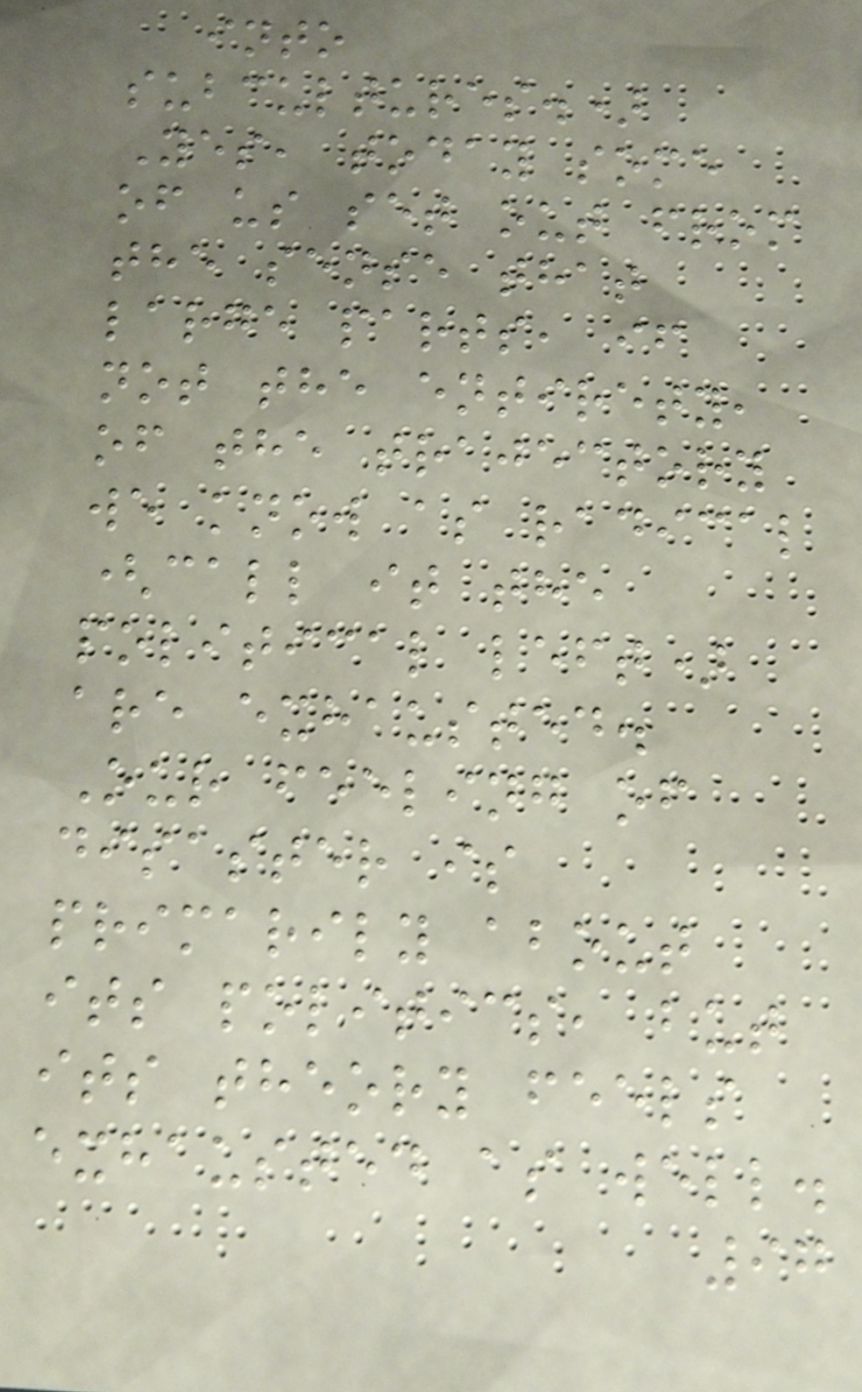into
subcultures.)
Yes, today some
of us set out from
the sense that
large parts, if
not the entirety,
of the trajectory
we know as radical
(call it the
political left)
are exhausted.
Our feeling of
disaster is
primarily about
its politics, but
its theory feels
exhausted as well.
97
